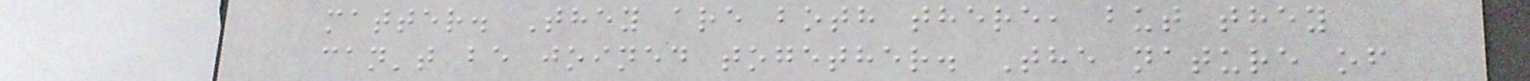matter. They are both there, but they
can't be joined together. The nature of
